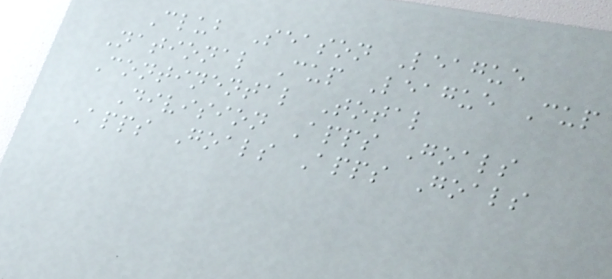Club Season League
National Cup League Cup
Continental Total
Division Apps Goals
Apps Goals Apps Goals
